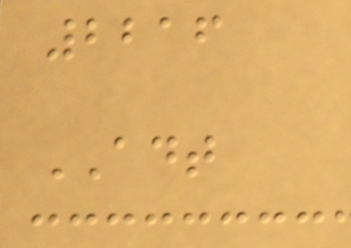2216
ADT
